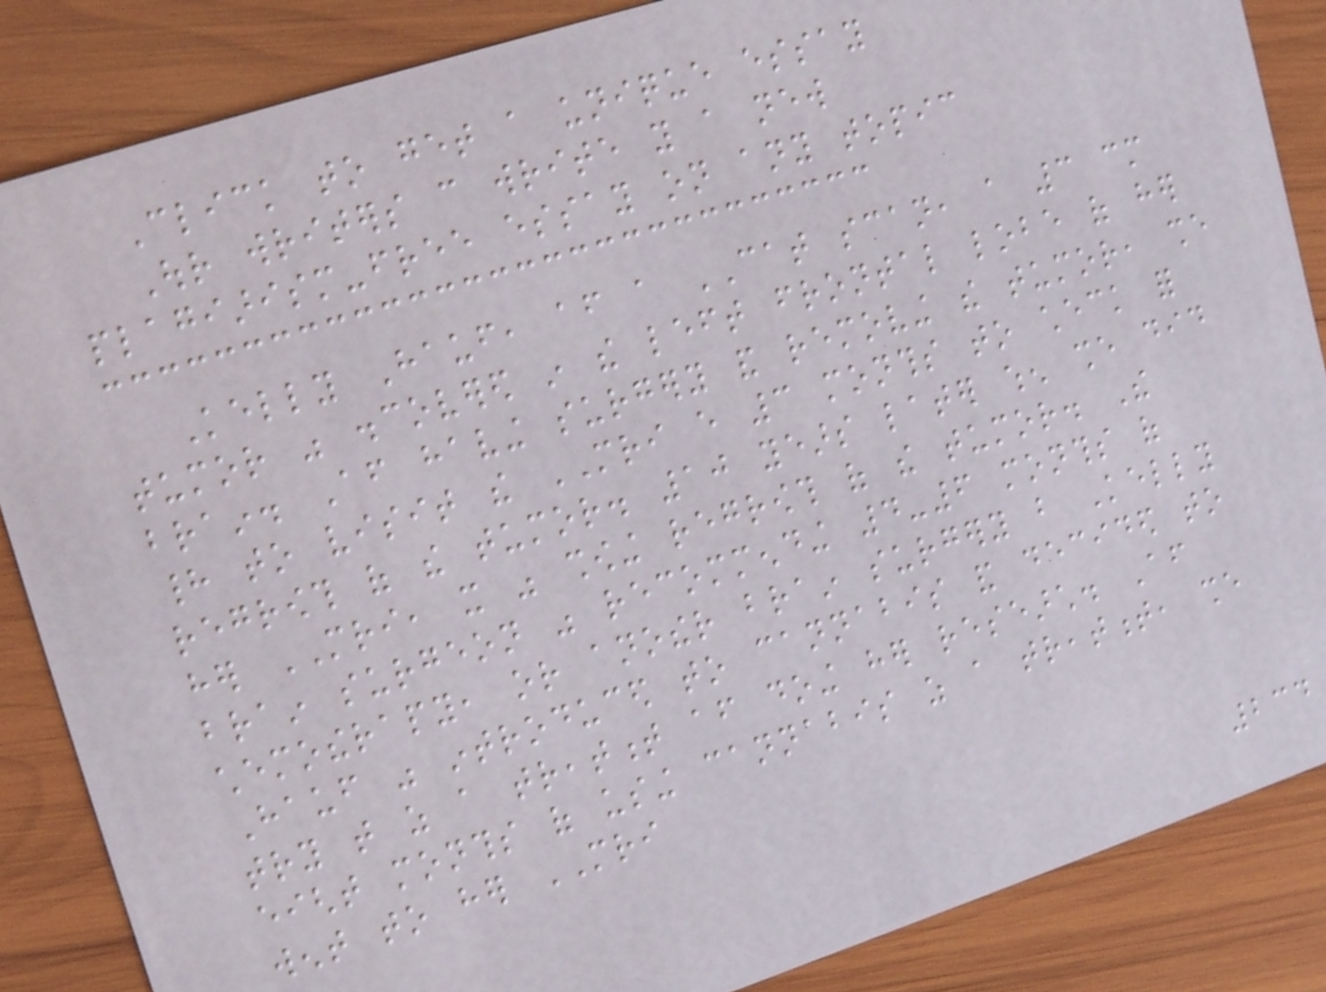Click to get a unique essay
Our writers can write you a new
plagiarism-free essay on any topic
Kelly Hauf, after a CAT scan, a 3 cm
tumor was discovered in the left frontal lobe of her
brain. After having surgery and removing the tumor, she
had to visit the MRI every 3 months to check for
regrowth of the tumor. 10 years later when she did
her MRI, it was showing regrowth of the tumor. The
brain surgeon was recommending 4-6 months of
chemotherapy, or another brain surgery but Kelly
Hauf was introduced to cannabis and decided to
try that as a treatment after doing her research. After
eight months of using cannabis as a treatment, she
went to her MRI
234
